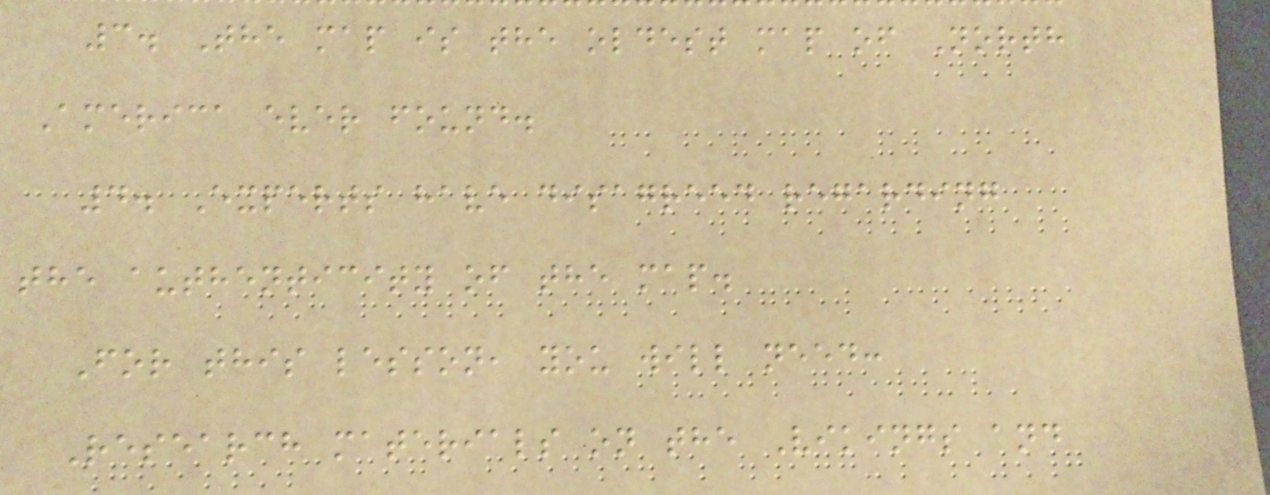3. The map is the oldest map of North
America ever found.
4. Experts have disagreed regarding
the authenticity of the map.
For this lesson, you will need:
Research materials on the Vikings and
